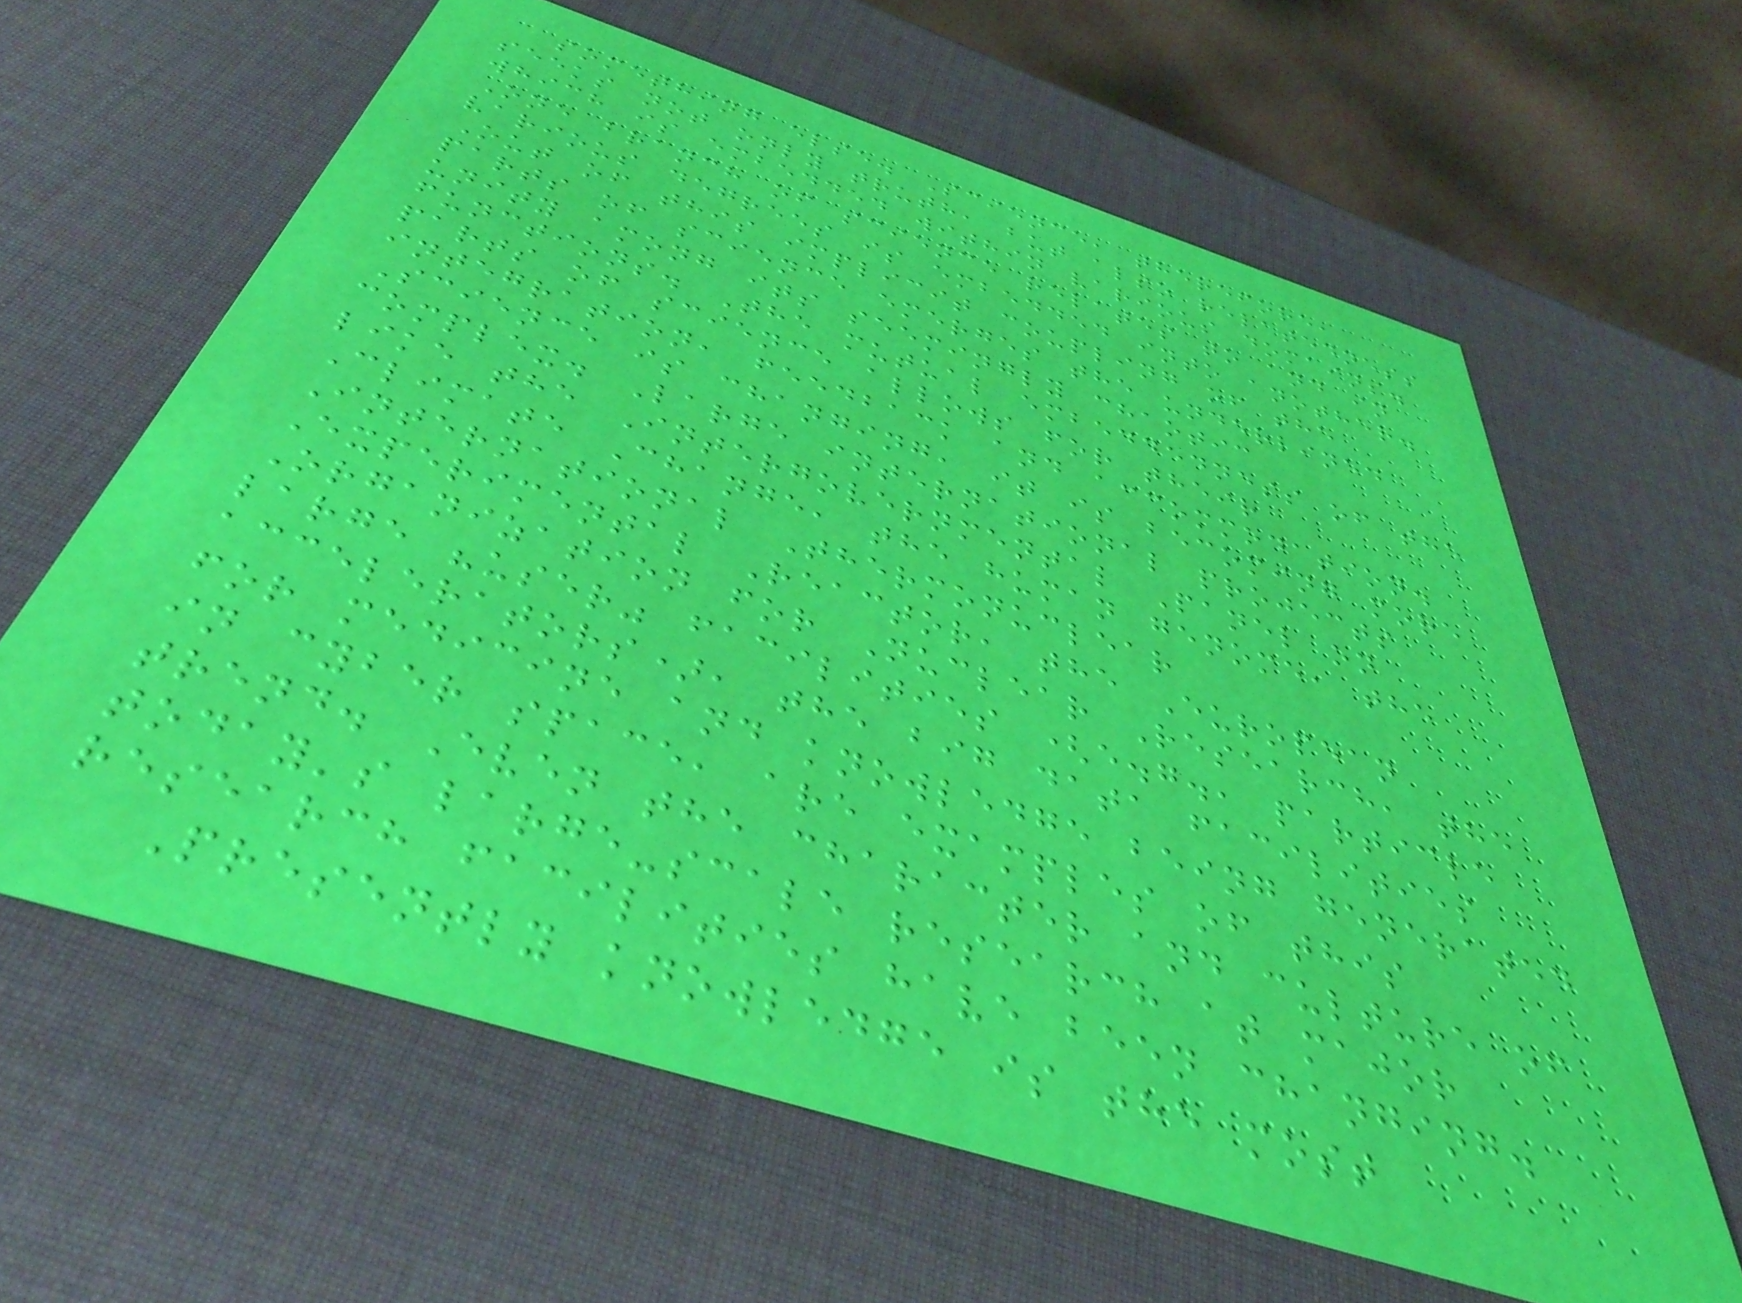something else. Science, therefore,
seeks not only truth, but also relatedness
which is embedded within various domains.
One branch of science relates to and in
various degrees is embedded into another.
Out of this implicit coupling of the
parts of science emerges the underlined
unity among its seemingly chaotic
functions. The mutual embeddedness of the
parts of science allows for their
integration, feedback and accommodation.
Science is changing, it is becoming more
complex. Large international projects
like the Intergovernmental Panel on
Climate Change, the human genome, the
International Thermonuclear
Experimental Reactor, the European
Organization for Nuclear Research, the
large "user" facilities (e.g., particle
accelerators), the big data facilities
for medicine and knowledge being generated
in cyber space, are examples of this
trend. Even the character and culture of
today's large-scale research at major
research facilities have been changing.
Presently knowledge is the most
